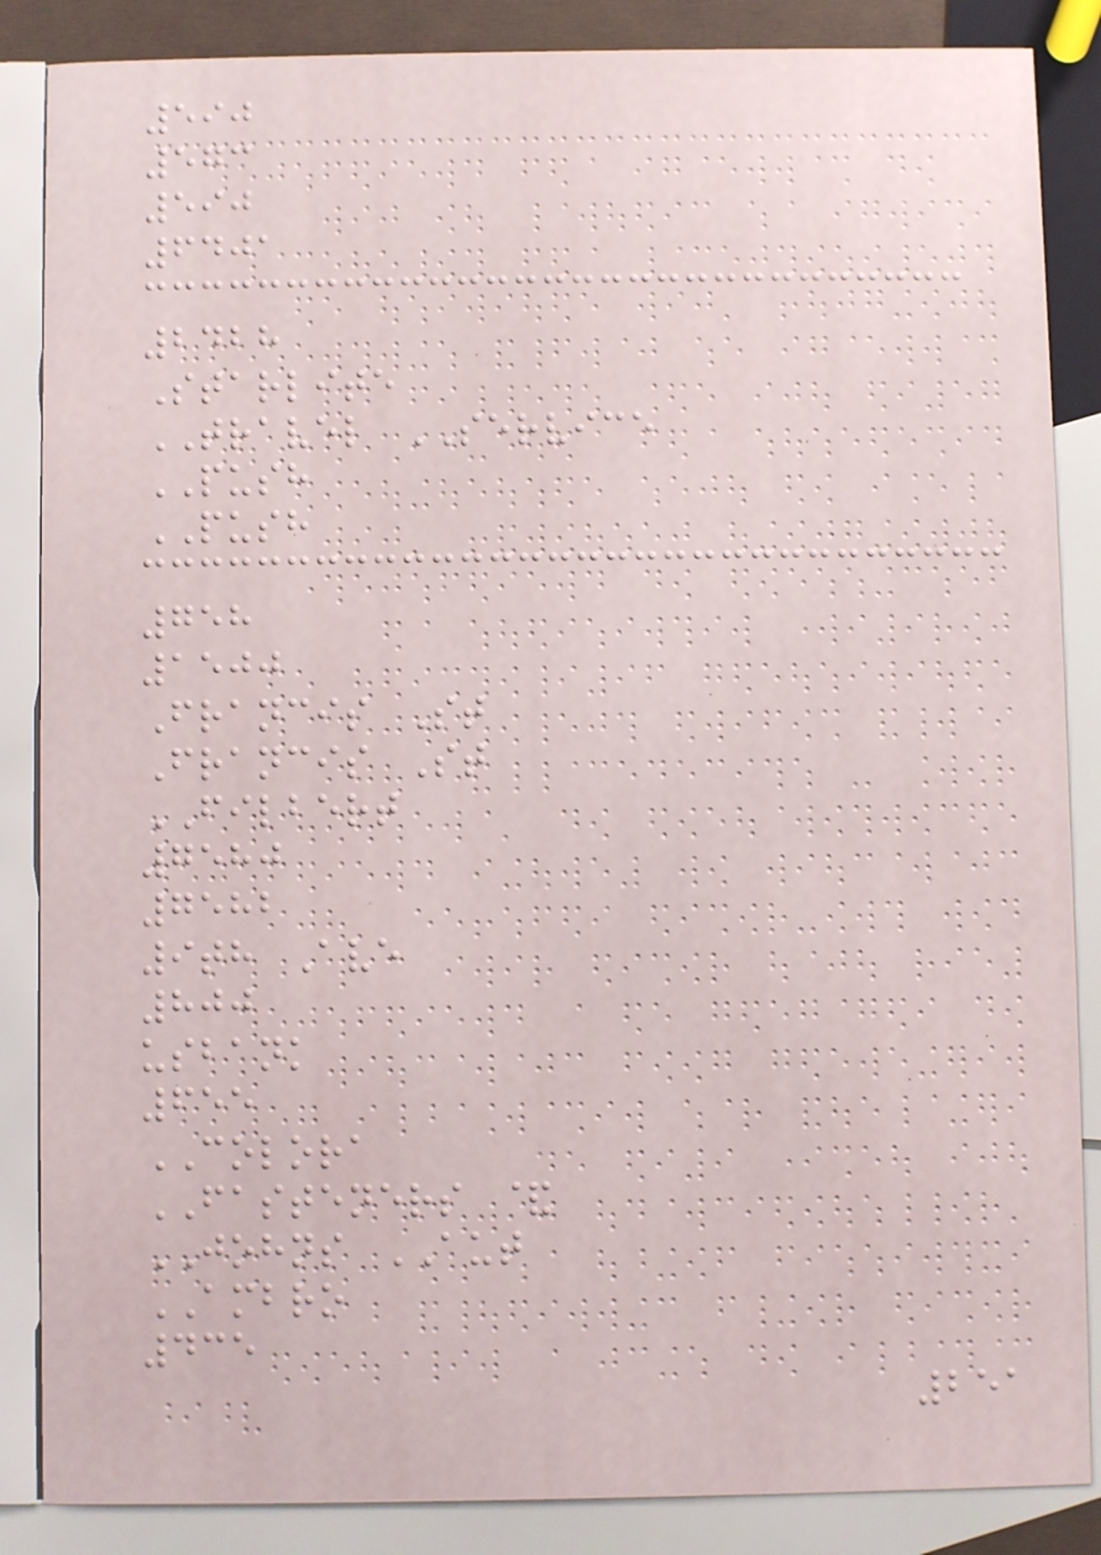590
573
590
6401
2428
Starlite
TRAVEL SERVICE
PUSH
PUSH
758
1500
Francis St
Francis St
FILBERT
7580
7582
9th Ave
800
usbank
655
COLORA
FASTENERS &
JOHNS AUT
AMBRO
435
251
